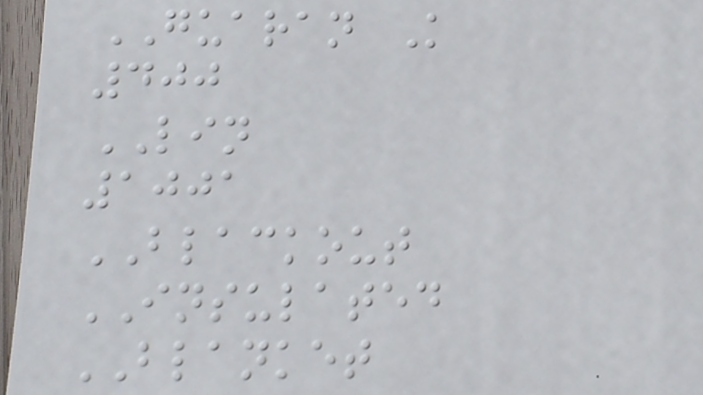GUARAN K
400
LIN
1001
BLACKOUT
INSULATED
BLANKET
